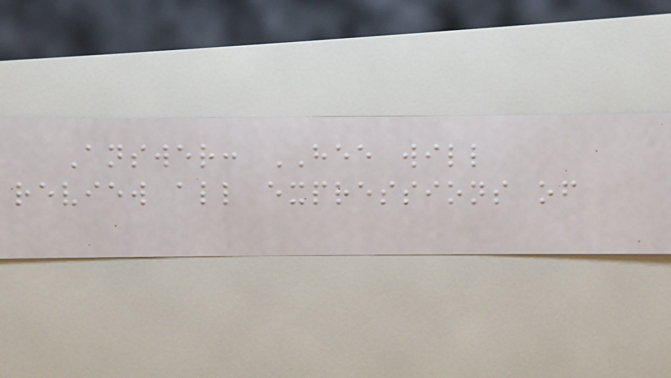Answer: HEE will
review all expressions of
